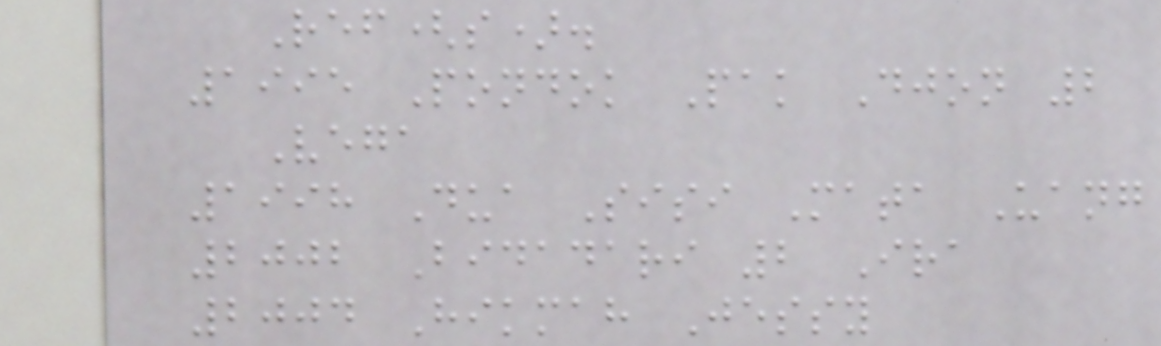Ref(s).
1995 Pondok Pak Djon 2
Vega
1998 Dua Sisi Mata Uang
2002 Bidadari 2 Ira
2004 Hikmah Jessy
